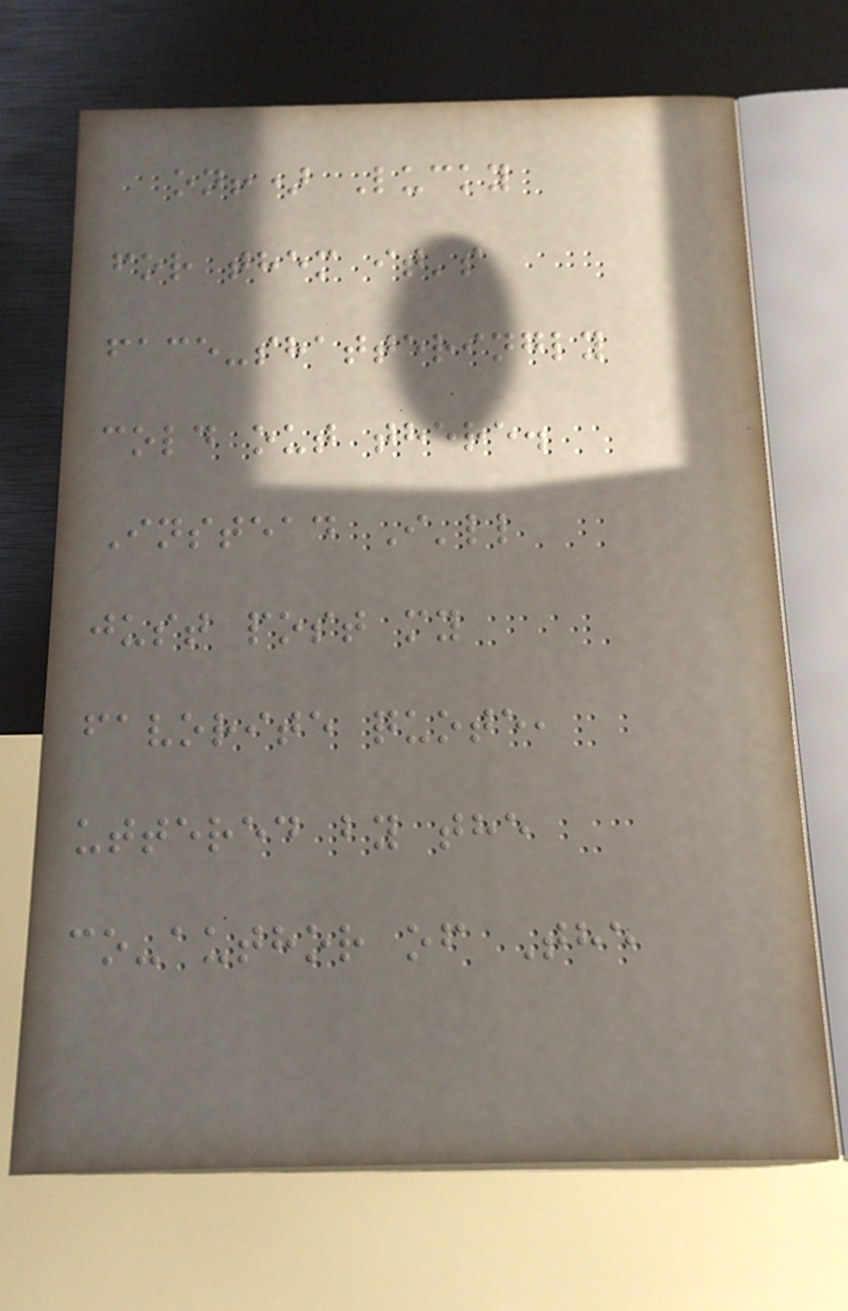on!) Lucky
for them it's
face-shatteringly
cold out there.
Instead I'll
just post my
favorite quote,
uttered by the
co-author of The
